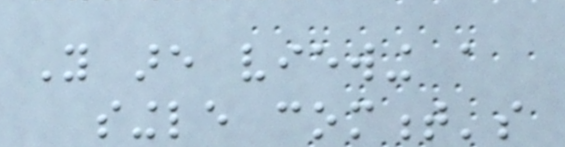You are viewing a
single comment's
